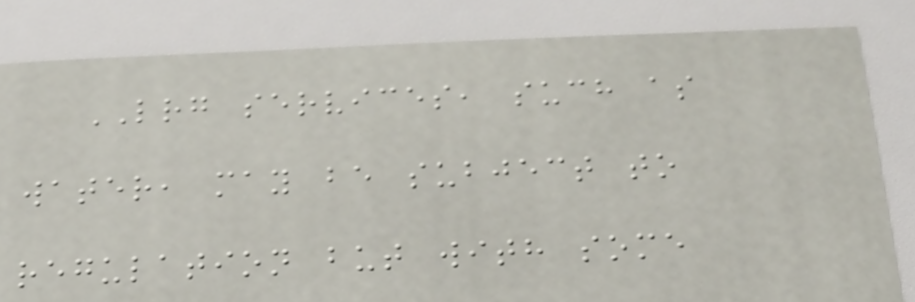LRG services, such as
water, may be subject to
regulation but with some
